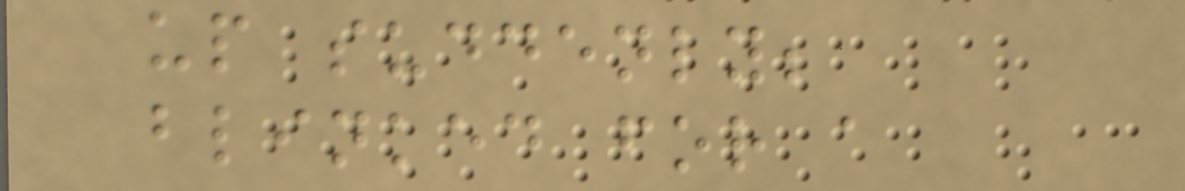up suddenly;
blinked for a
